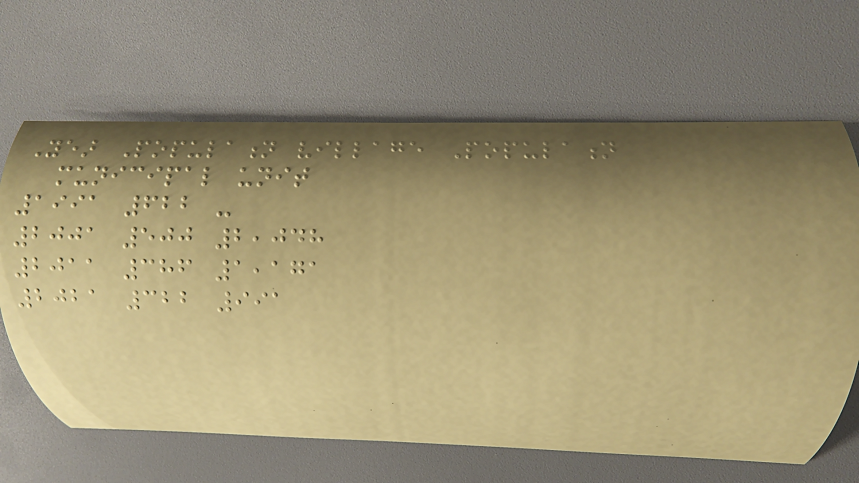Year Population village Population
municipal unit
1991 622 -
2001 500 2,048
2011 386 1,171
2021 322 991
